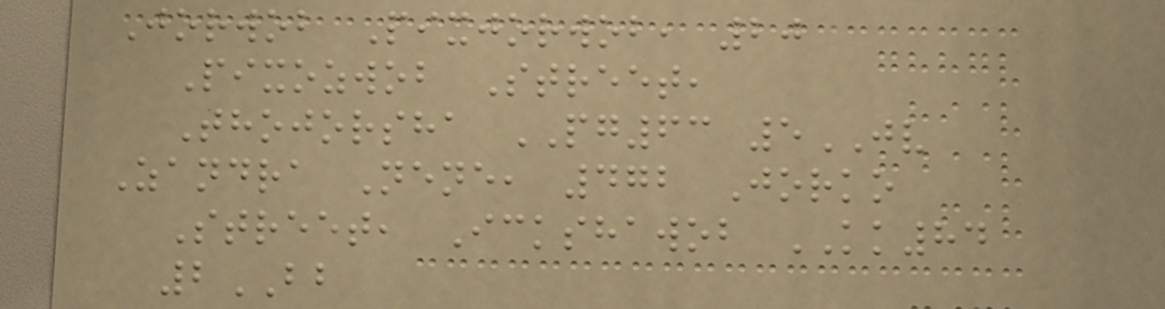Jorwob Pixjorwob, 20
Pixozwob Street,
Thojorsha PG63 5JV
Zandra Nene, 472 Jorko
Street, Ickshawob KK84
2BB
